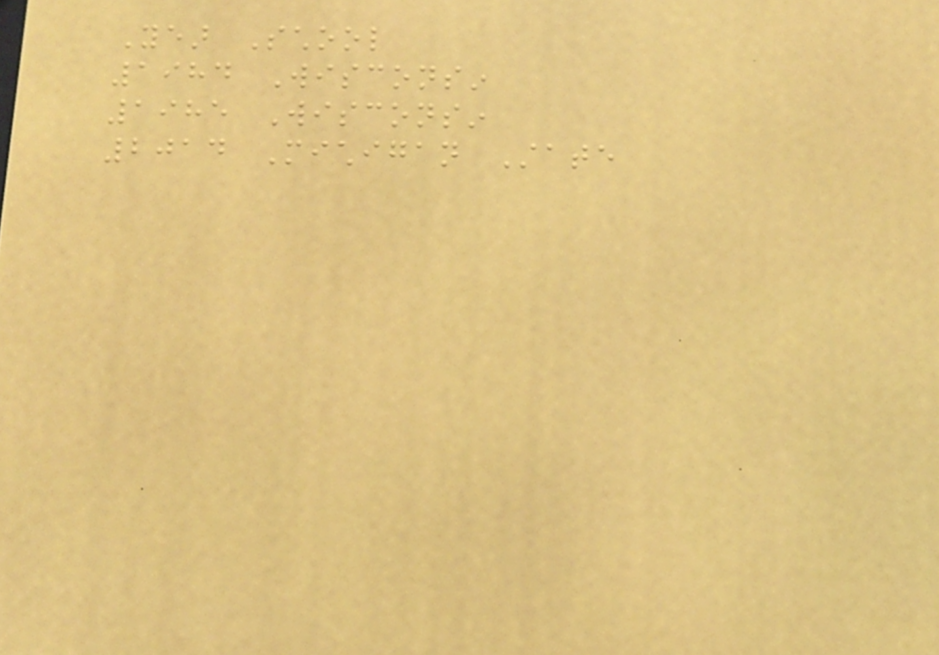Year School
1984 Wisconsin
1985 Wisconsin
2014 Michigan State
